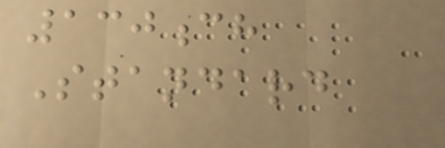130ch
Standard
